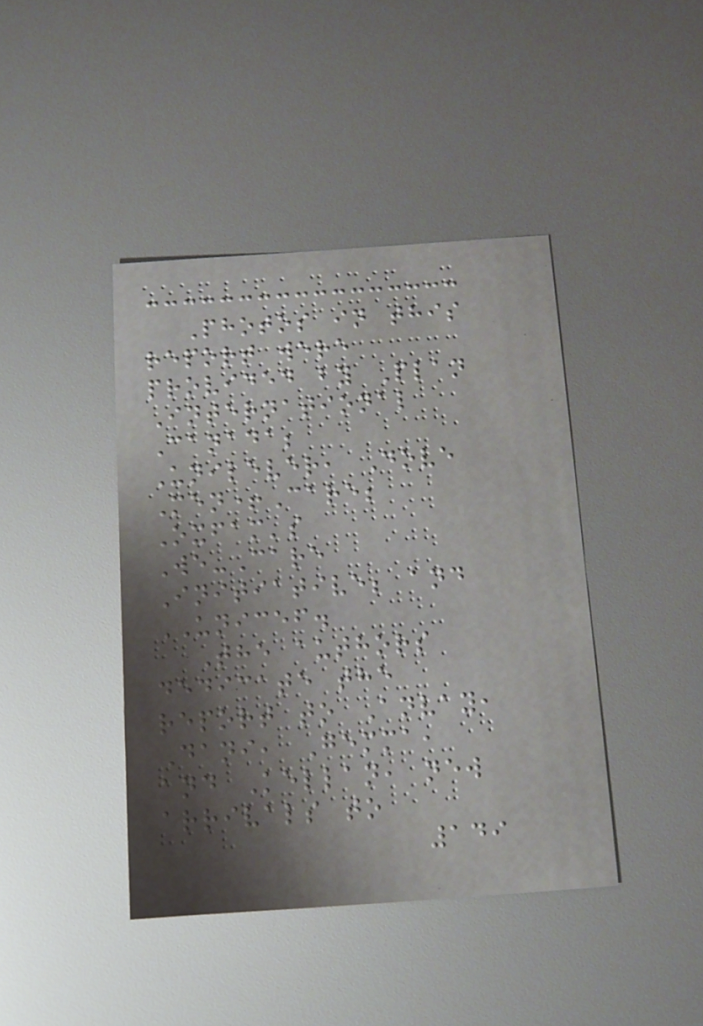Photos in this
report were
provided by Plan
International
Canada;
Unilever, Dove
Men+Care;
Oxfam's
We-Care
Initiative; and
UNICEF.
The authors
dedicate the
report to Anvay,
Dani, Gemma,
and Kellan, new
arrivals to
149
